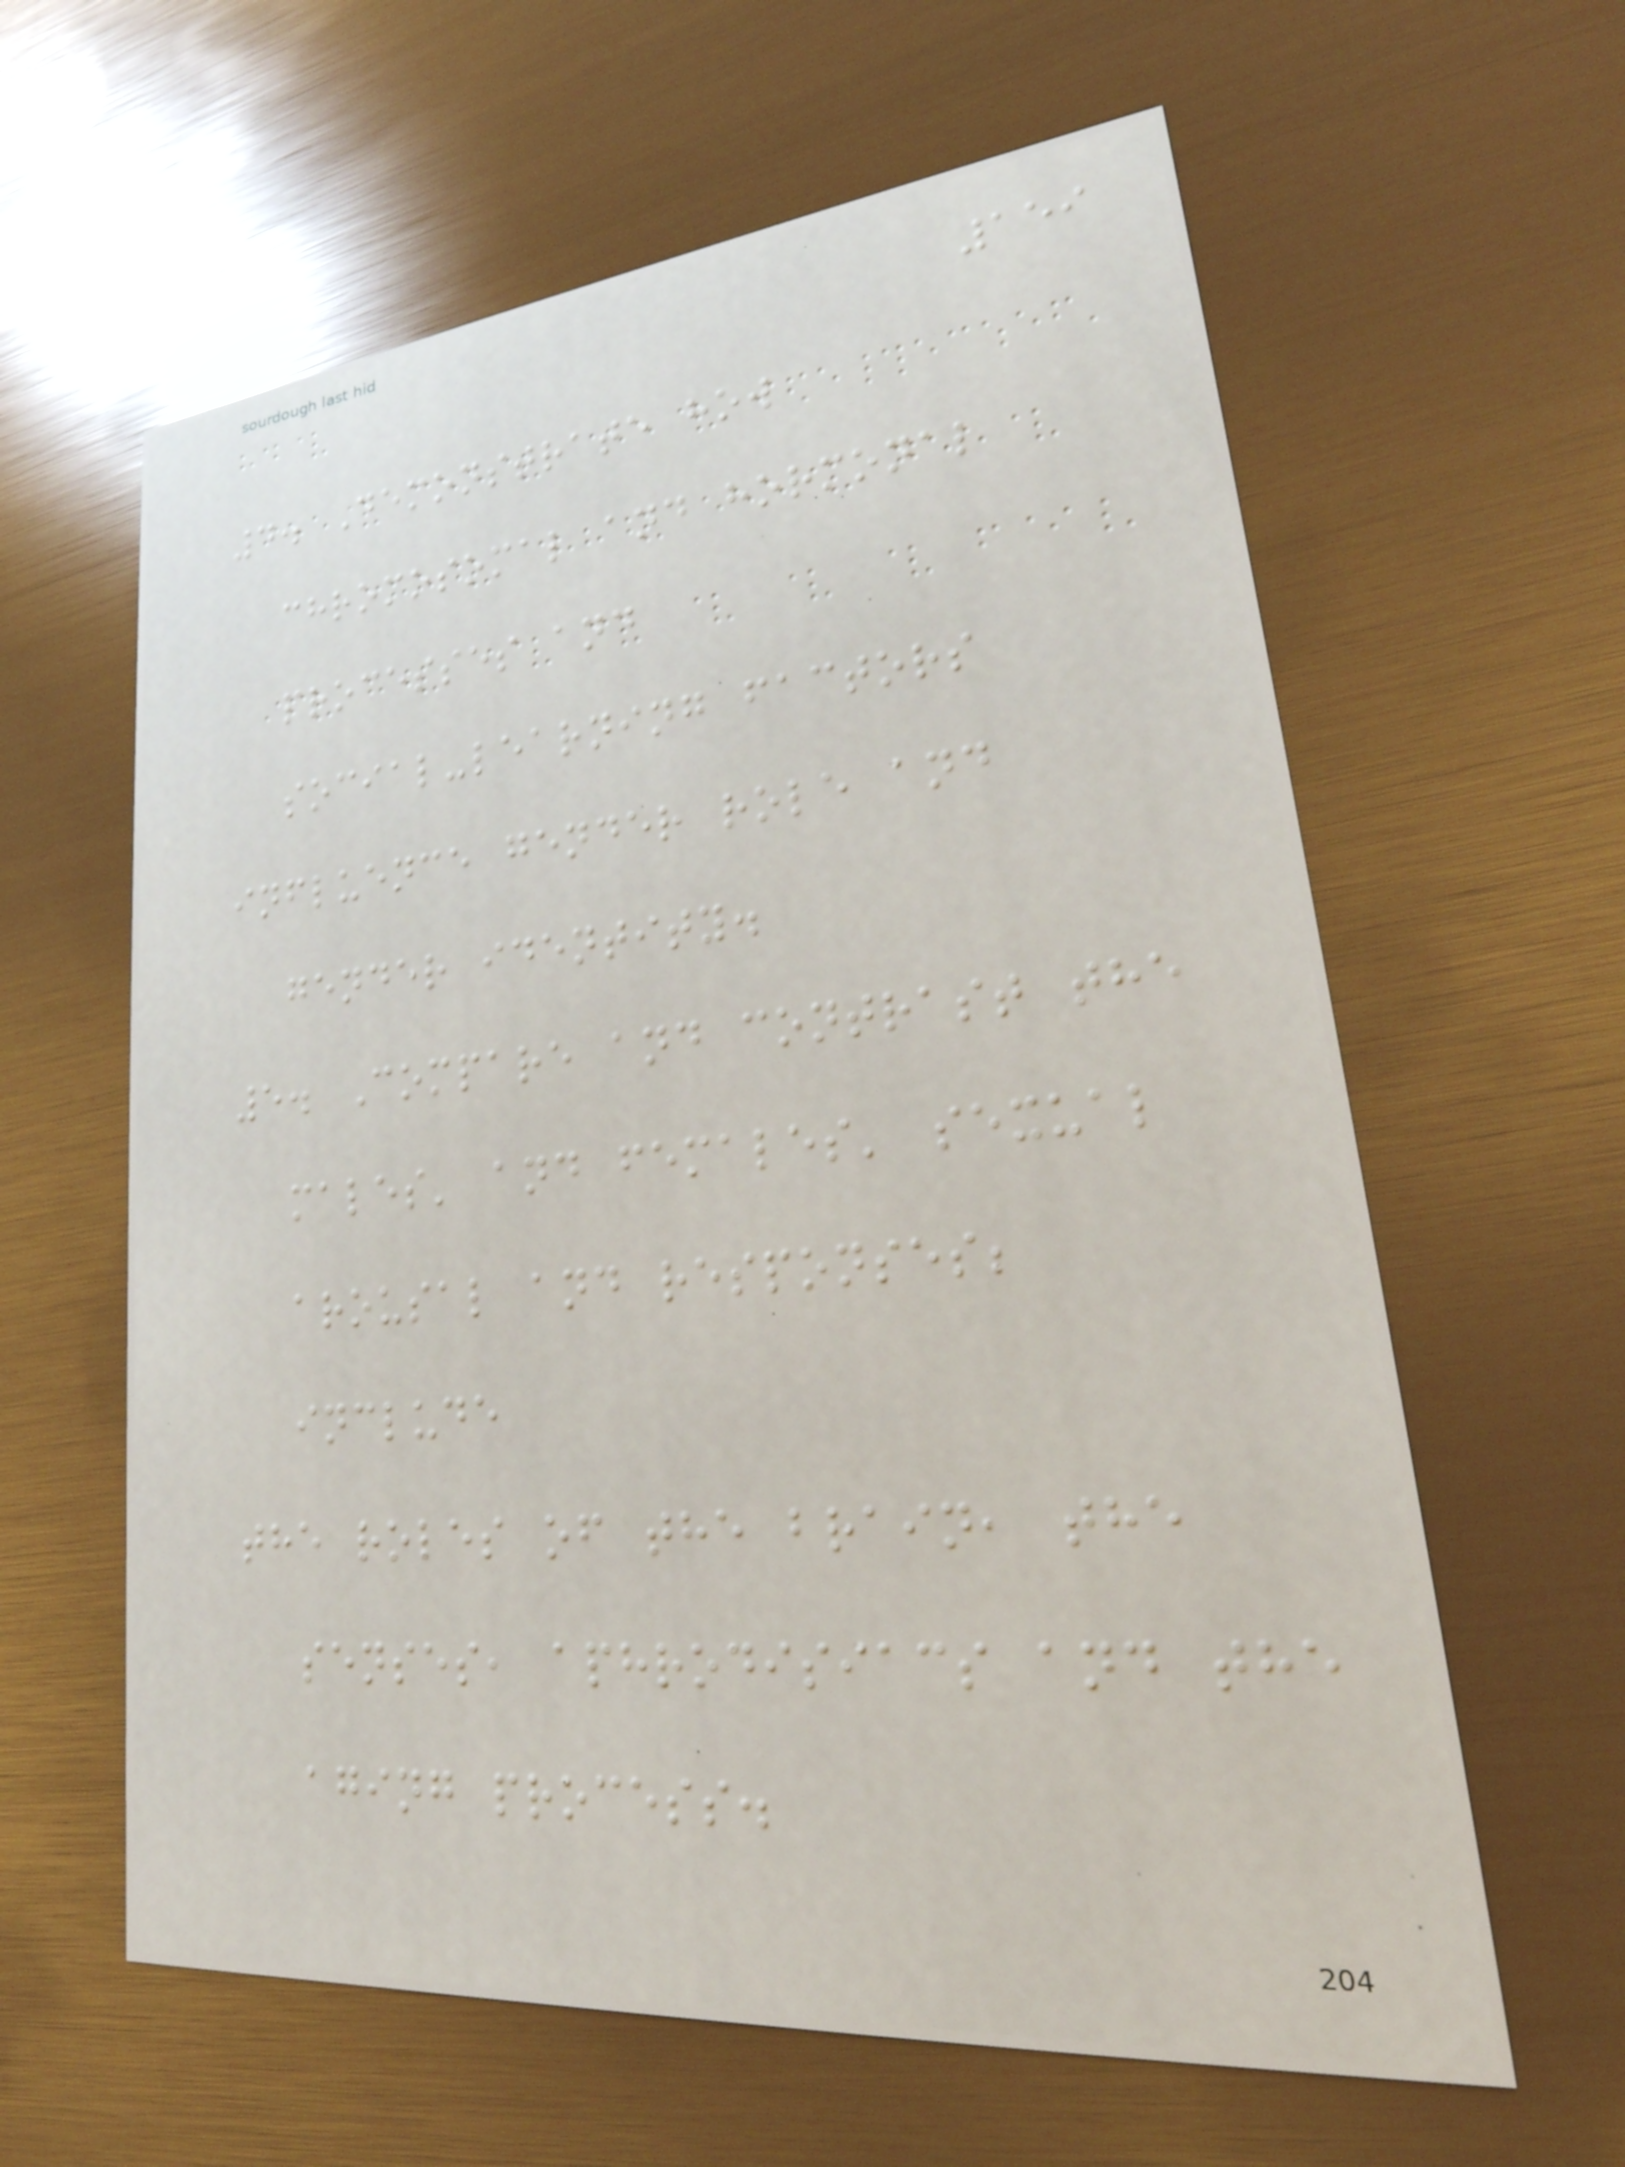159
4. Demonstrate how
chromosomal and hormonal
processes and
social-learning factors
influence gender role and
gender identity.
5. Compare and contrast the
males' and females' sexual
arousal and responses;
include
the roles of the brain, the
senses, aphrodisiacs and the
aging process.
